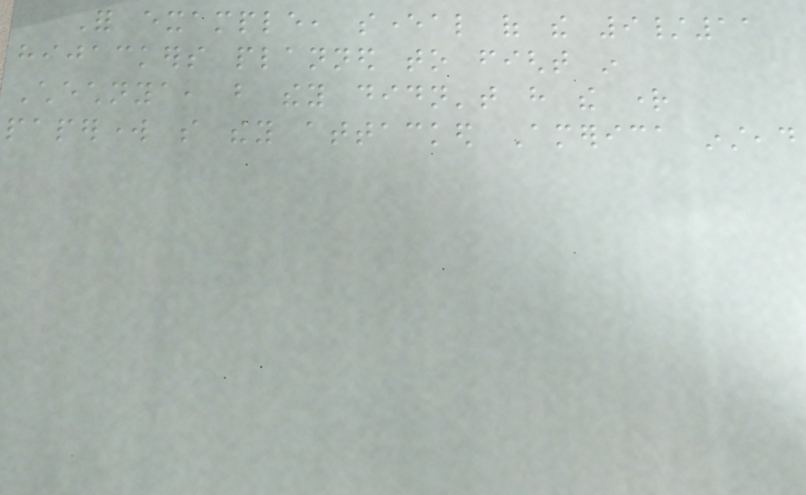For example, several of the 9/11
hijackers planned to fight in
Chechnya, but they didn't have the right
paperwork so they attacked America instead
